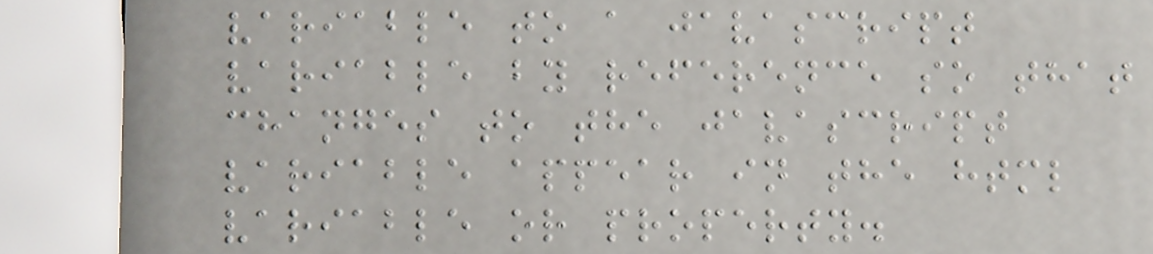variable to a javascript
variable by reference so that
changes to the javascript
variable appear in the html
variable or property.
